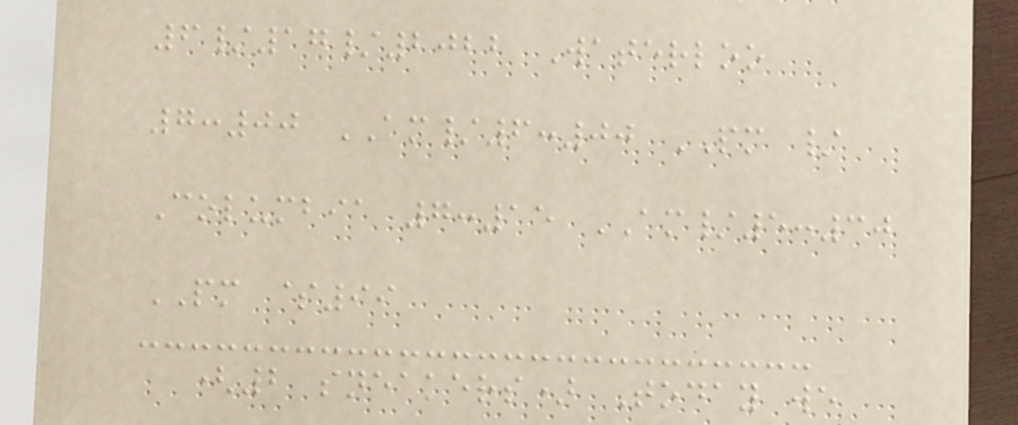6/17/2022 Waterloo
7:00 AM/6:00 PM /
Columbia 7:15 AM/5:30
PM $99
(2 sneakers) Today we
